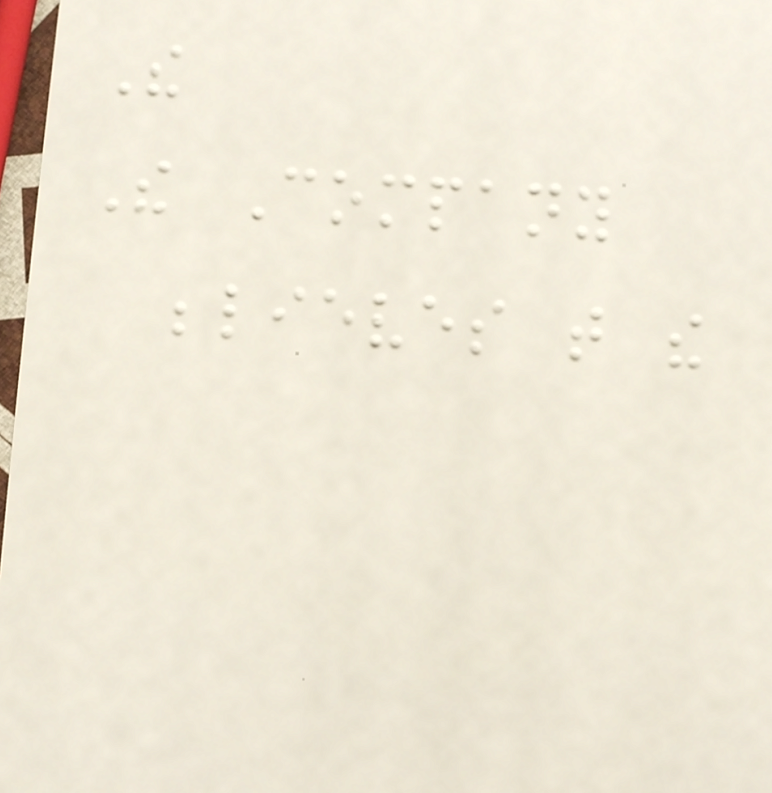The
The Company
believes that the
